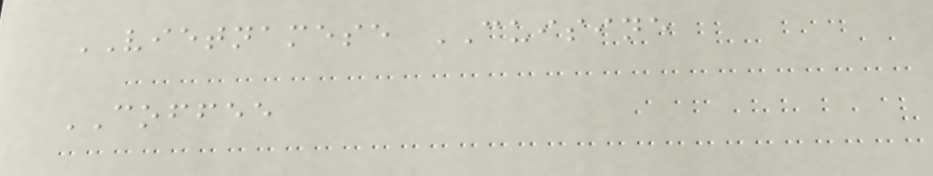VIETNAMESE CUISINE
COFFEE
